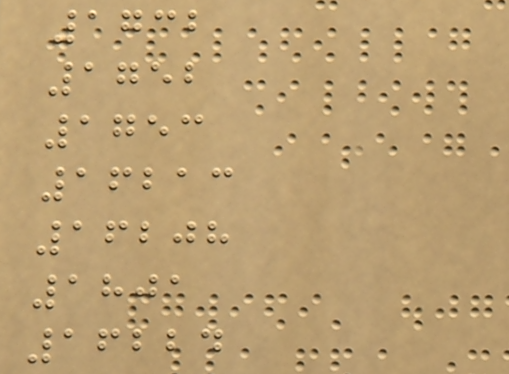1732
1752
1753
16213
16208
1801
16224
